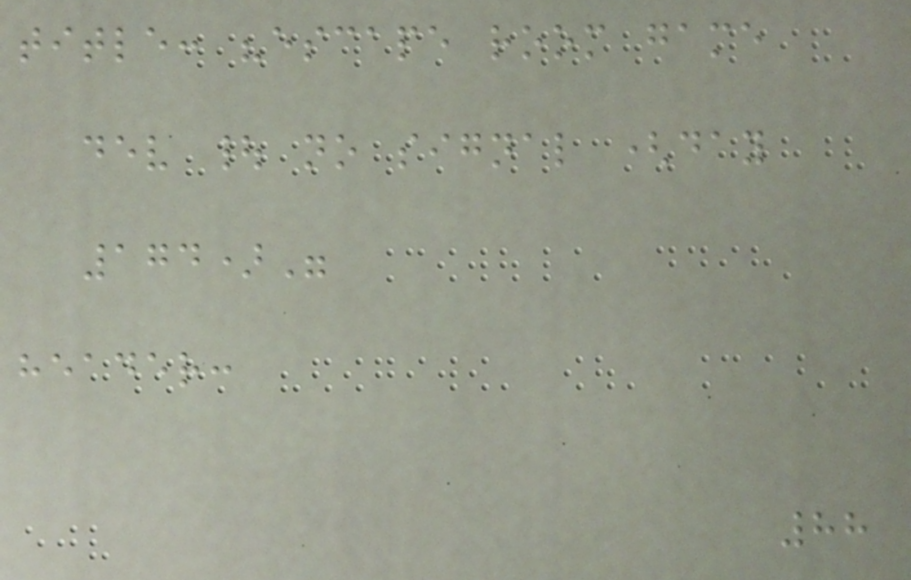title: "escape room game
dev | no signal (day
174)"
header:
88
